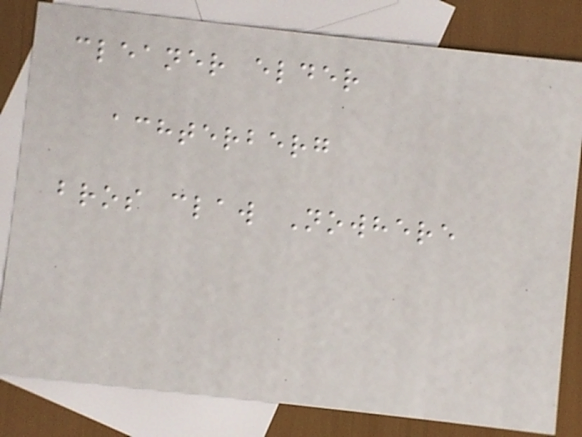cleaner elder
achterberg
bros claw Nowhere
